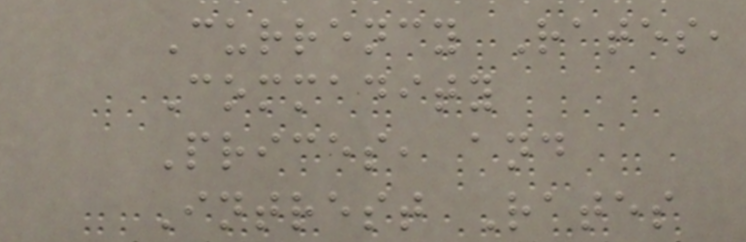Currency Rates,
Commadity
Prices, and
Intrest Rates
